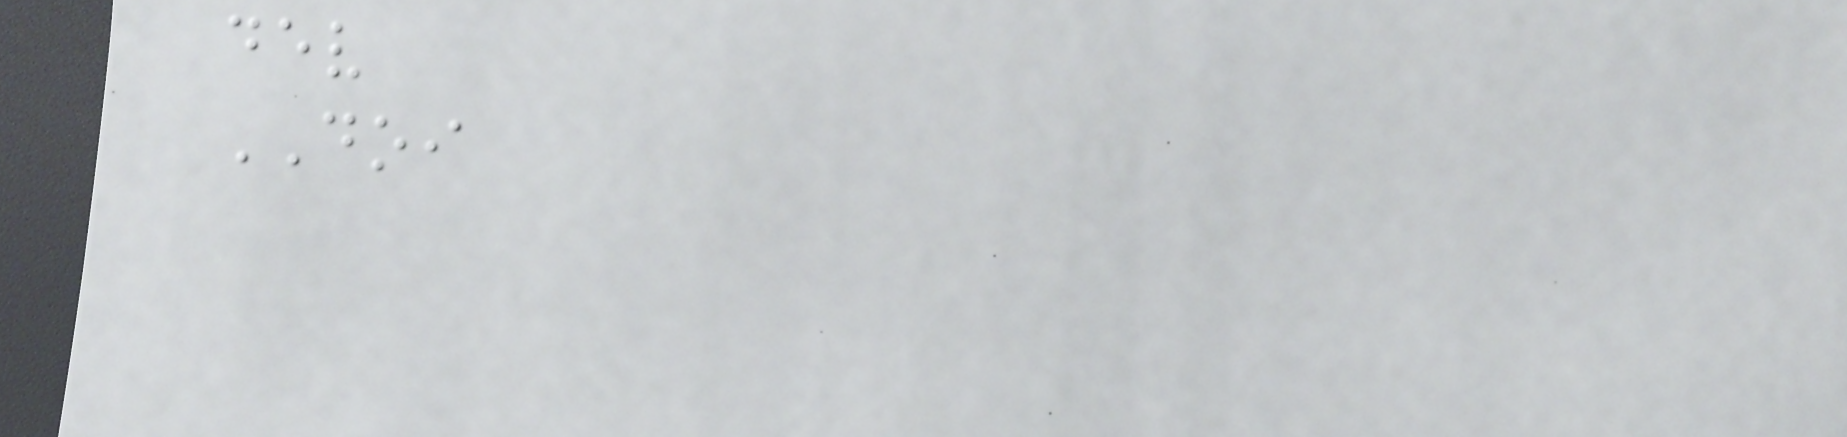dev
DOI
